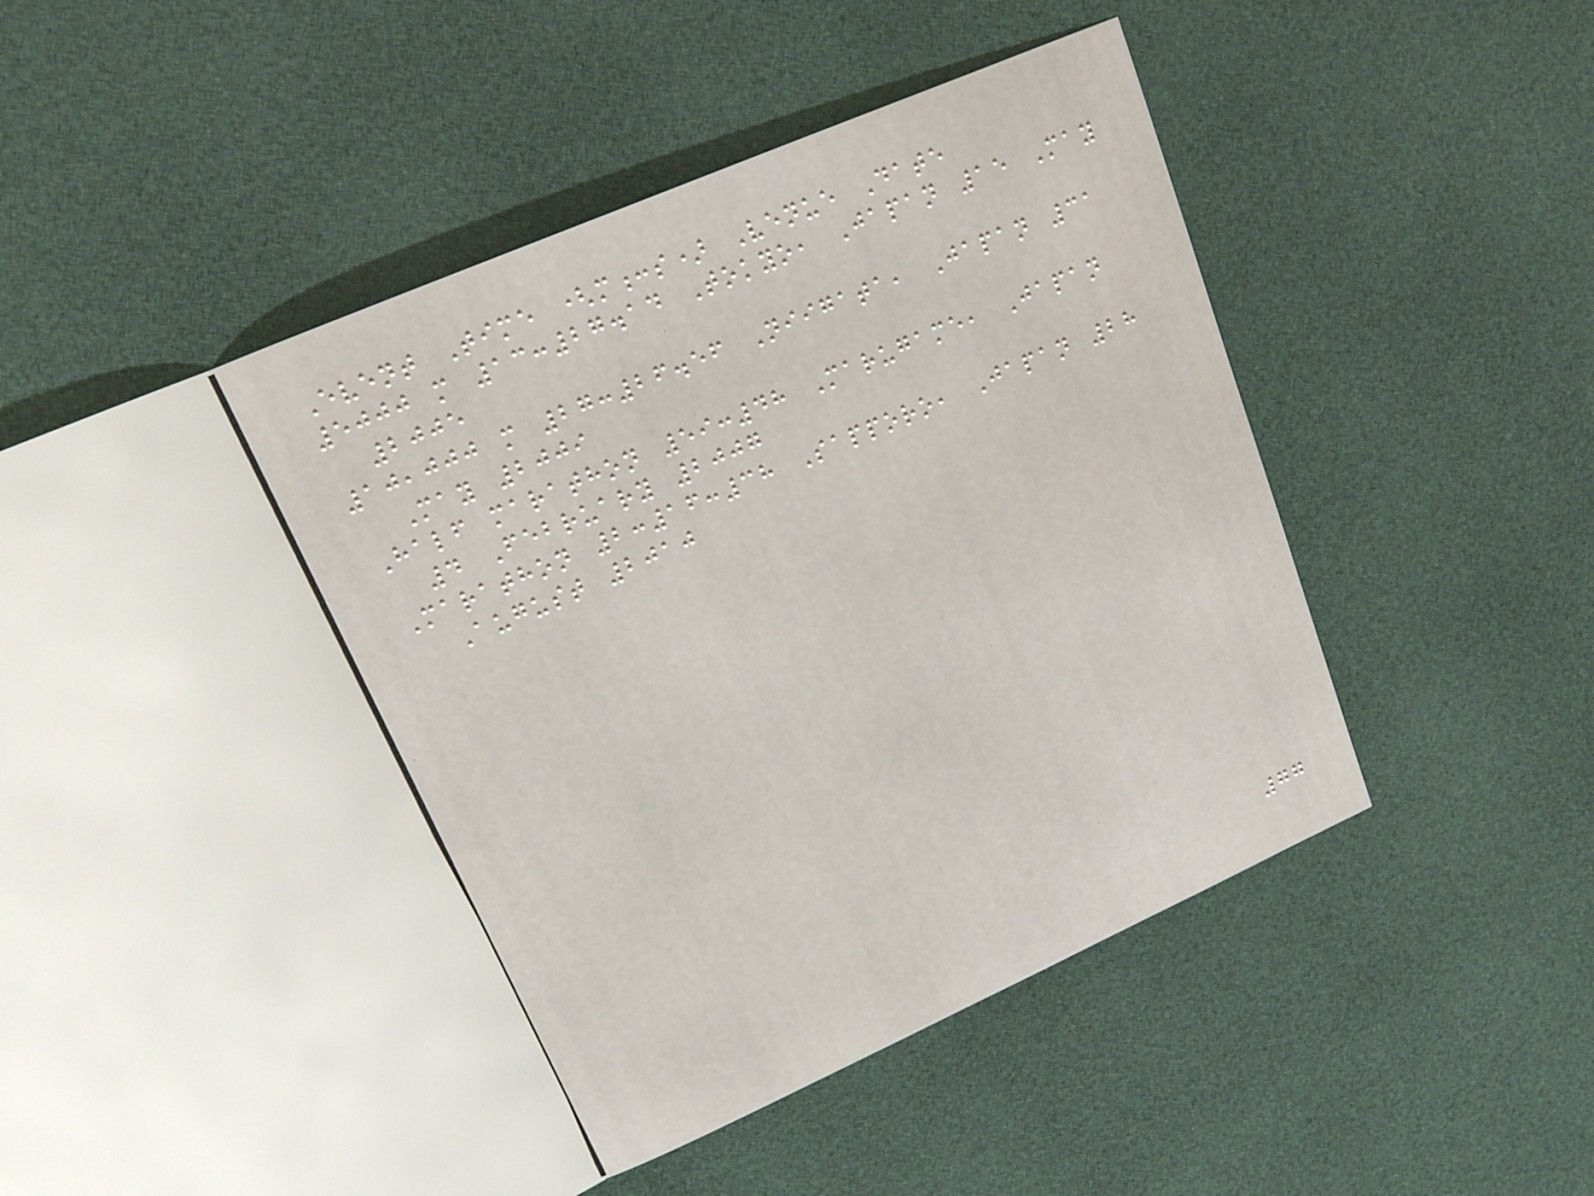Event Time (m:s) Venue Date
5000 m 13:27.14 Tokyo, Japan 15 May
2005
10,000 m 27:26.56 Niigata, Japan 31
May 2009
Half marathon 59:48 Marugame, Japan
4 February 2007
Marathon 2:16:38 Sapporo, Japan 28
August 2010
77
